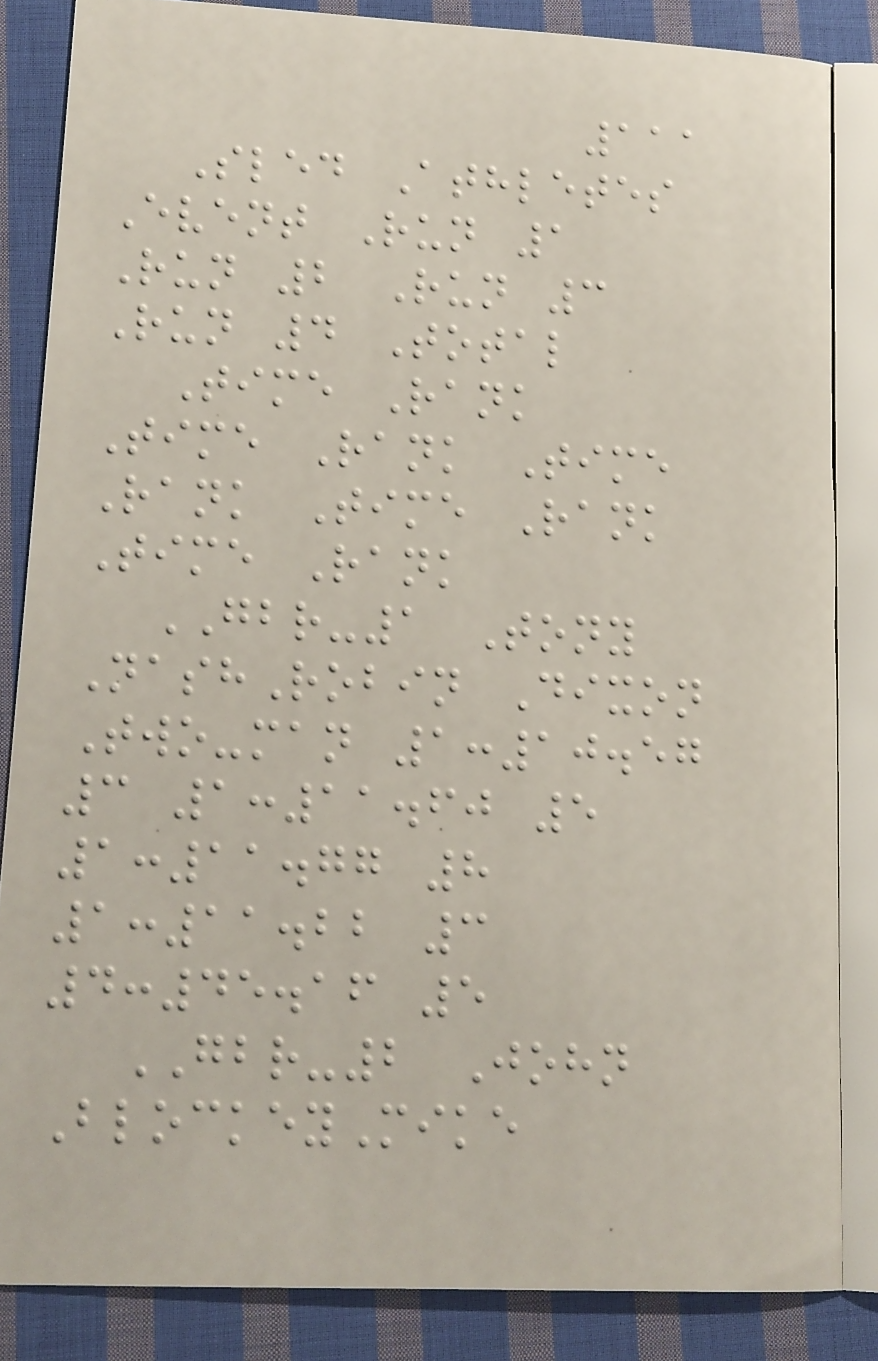111
Sled Athletes
Event Run 1
Run 2 Run 3
Run 4 Total
Time Rank
Time Rank Time
Rank Time Rank
Time Rank
GBR-1 Tony
NashRobin Dixon
Two-man 1:10.57
3 1:11.60 5
1:11.77 8
1:11.22 3
4:45.16 5
GBR-2 John
BlockeyMike
